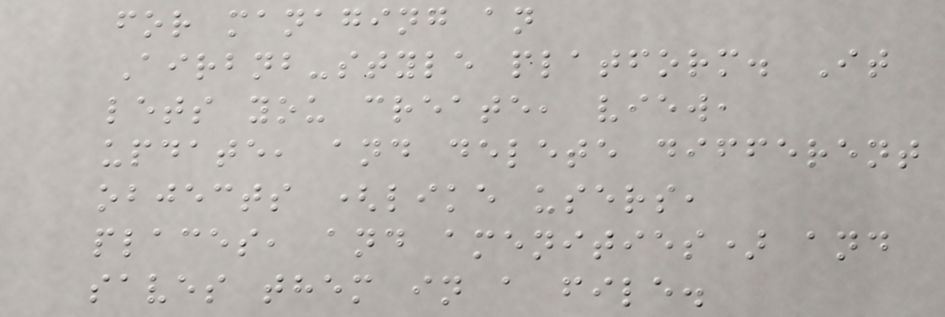for managing an
Airbnb-style platform. It
lets you create, view,
update, and delete different
objects (like users,
places, and amenities) and
saves them in a file.
